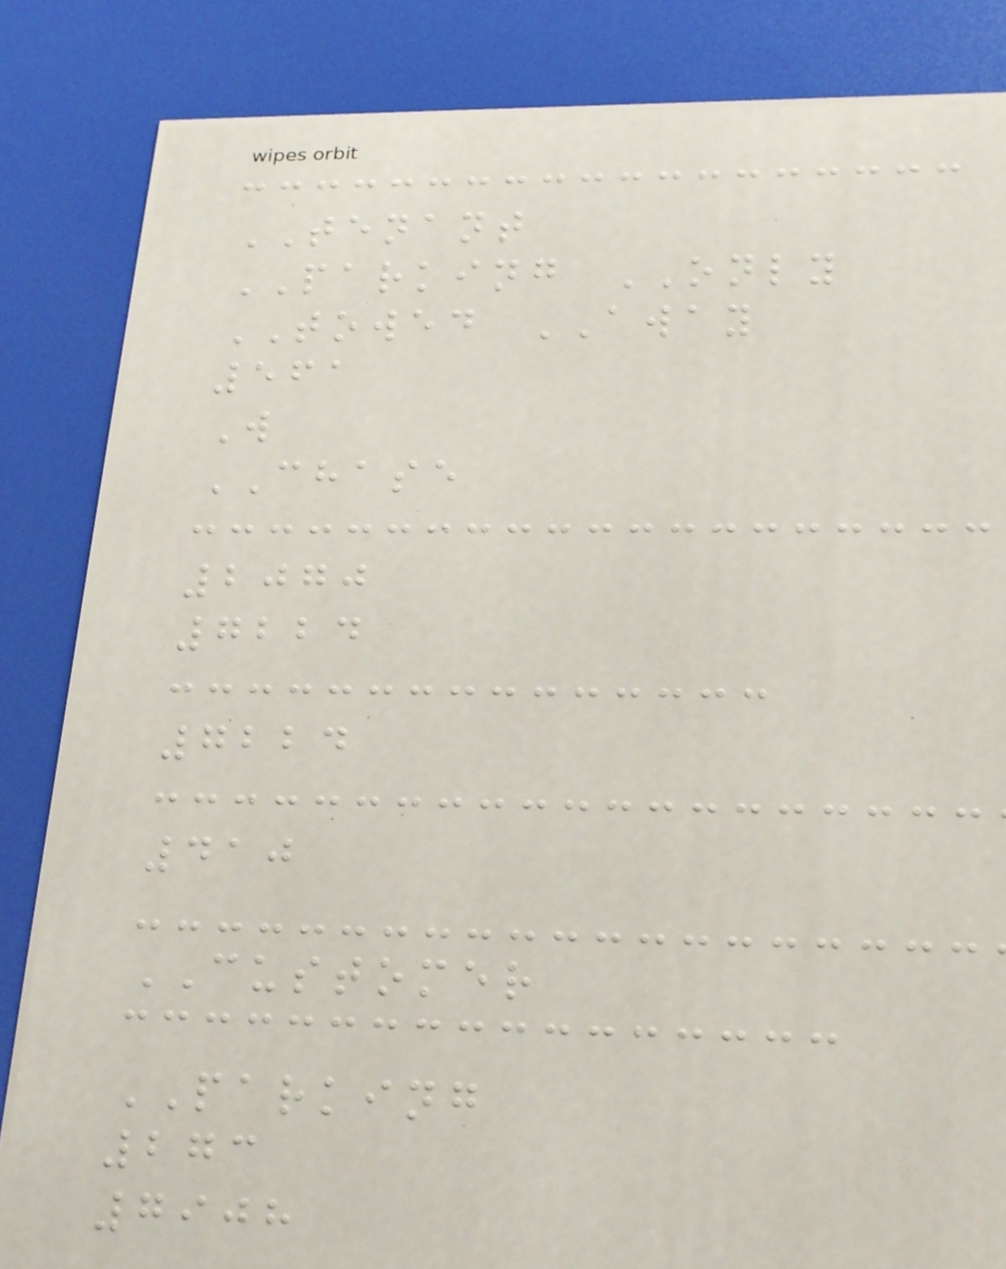TENANT
PARKING ONLY
TOWED AWAY
561
W
CHASE
2070
7224
7224
410
CUSTOMER
PARKING
273
7908
